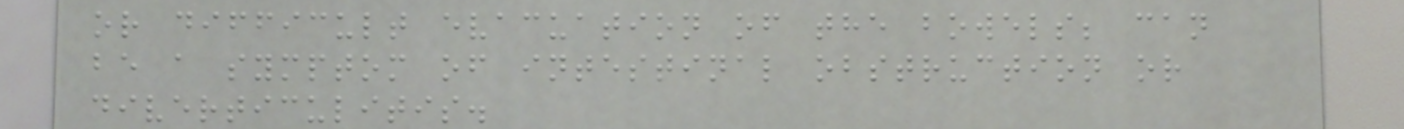or difficult evacuation of the bowels; can
be a symptom of intestinal obstruction or
diverticulitis.
